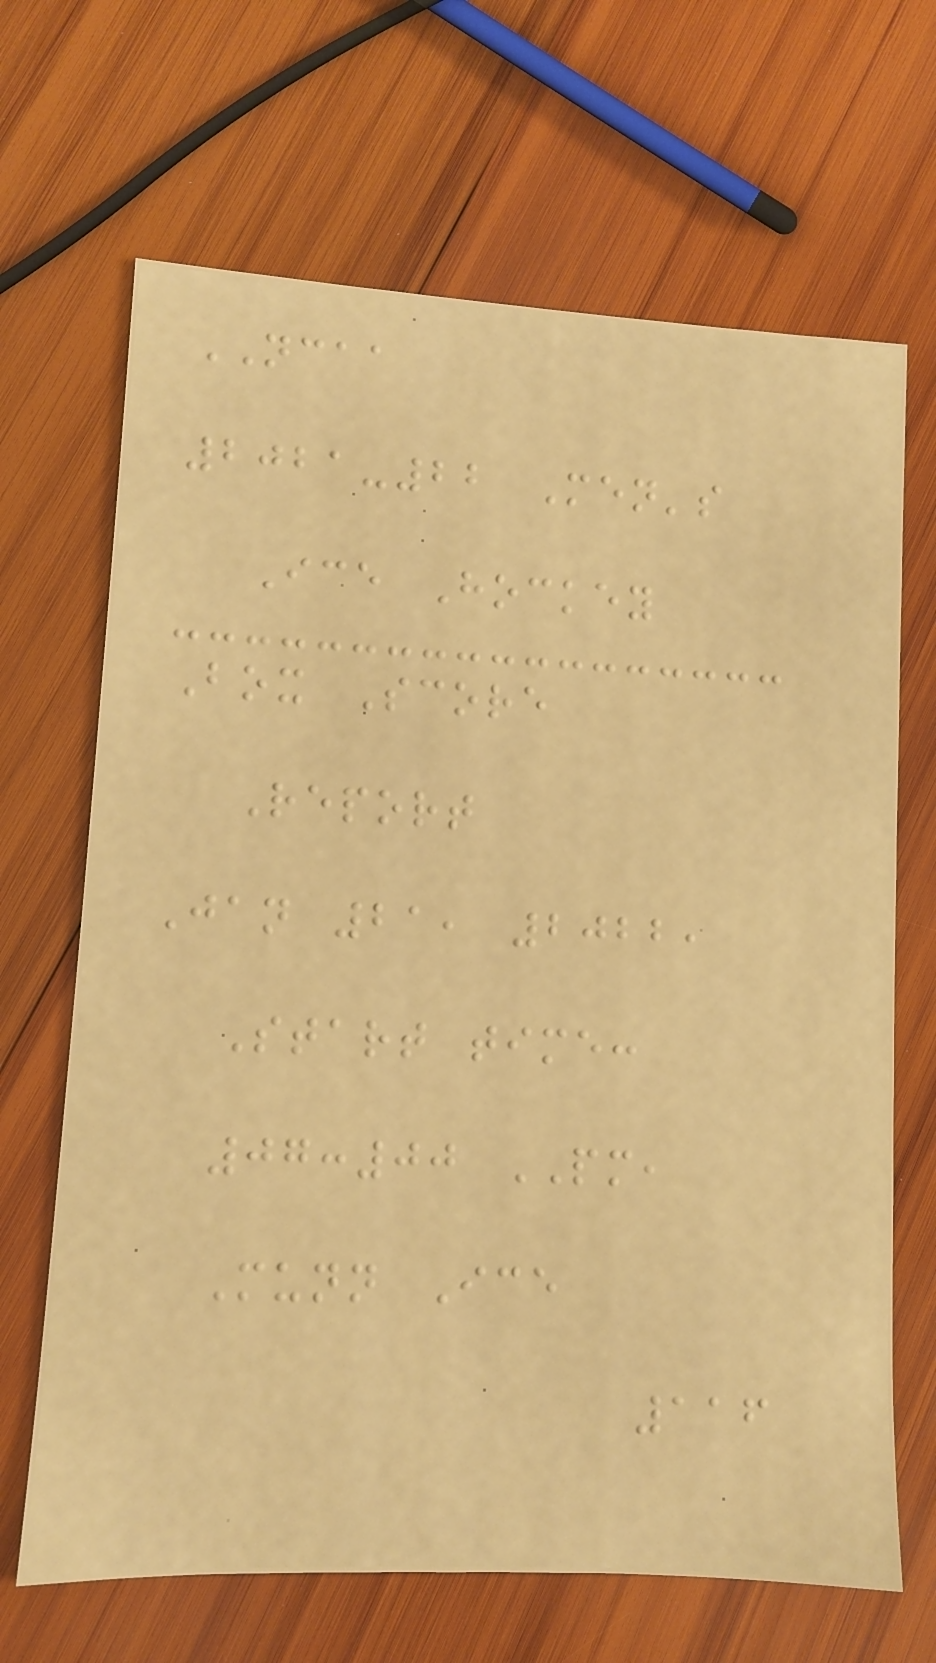NCAA
2021-22 Men's
Ice Hockey
Box Score
Report
Jan 21, 2022,
Start time:
07:00 PM,
Munn Ice
116
